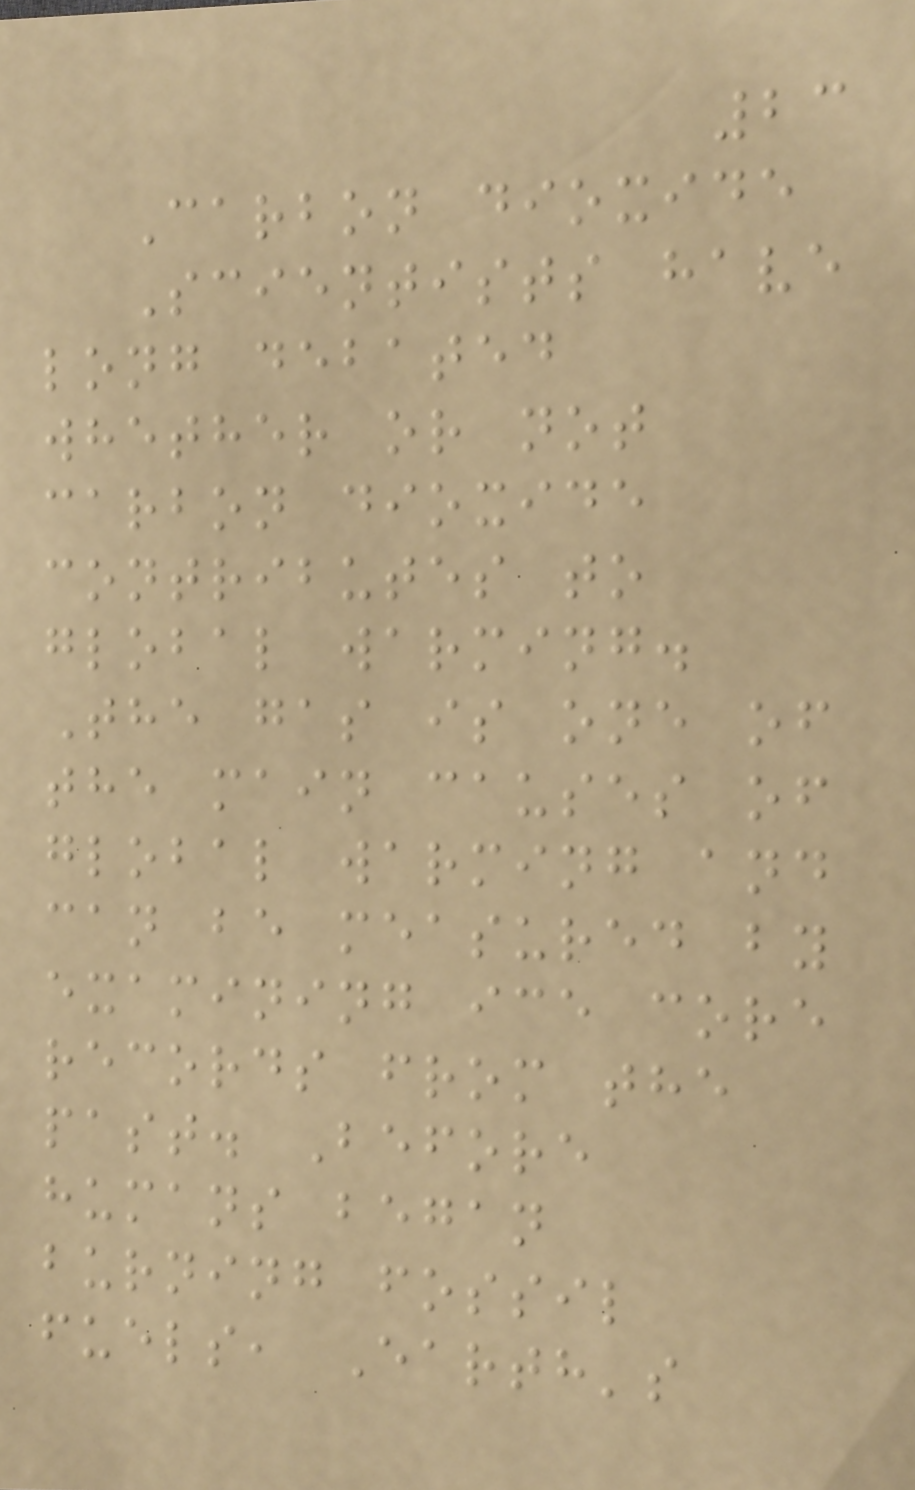23
Carbon dioxide
Scientists have
long debated
whether or not
carbon dioxide
contributes to
global warming.
The gas is one of
the main causes of
global warming and
can be measured by
examining ice core
records from the
past. Before
humans began
burning fossil
fuels, Earth's
